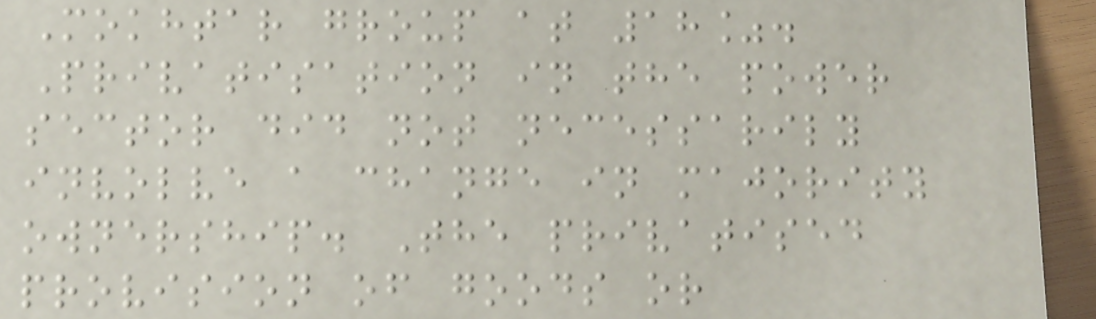Mokhtar group at 18%.
Privatisation in the power
sector did not necessarily
involve a change in majority
ownership. The privatised
provision of goods or
